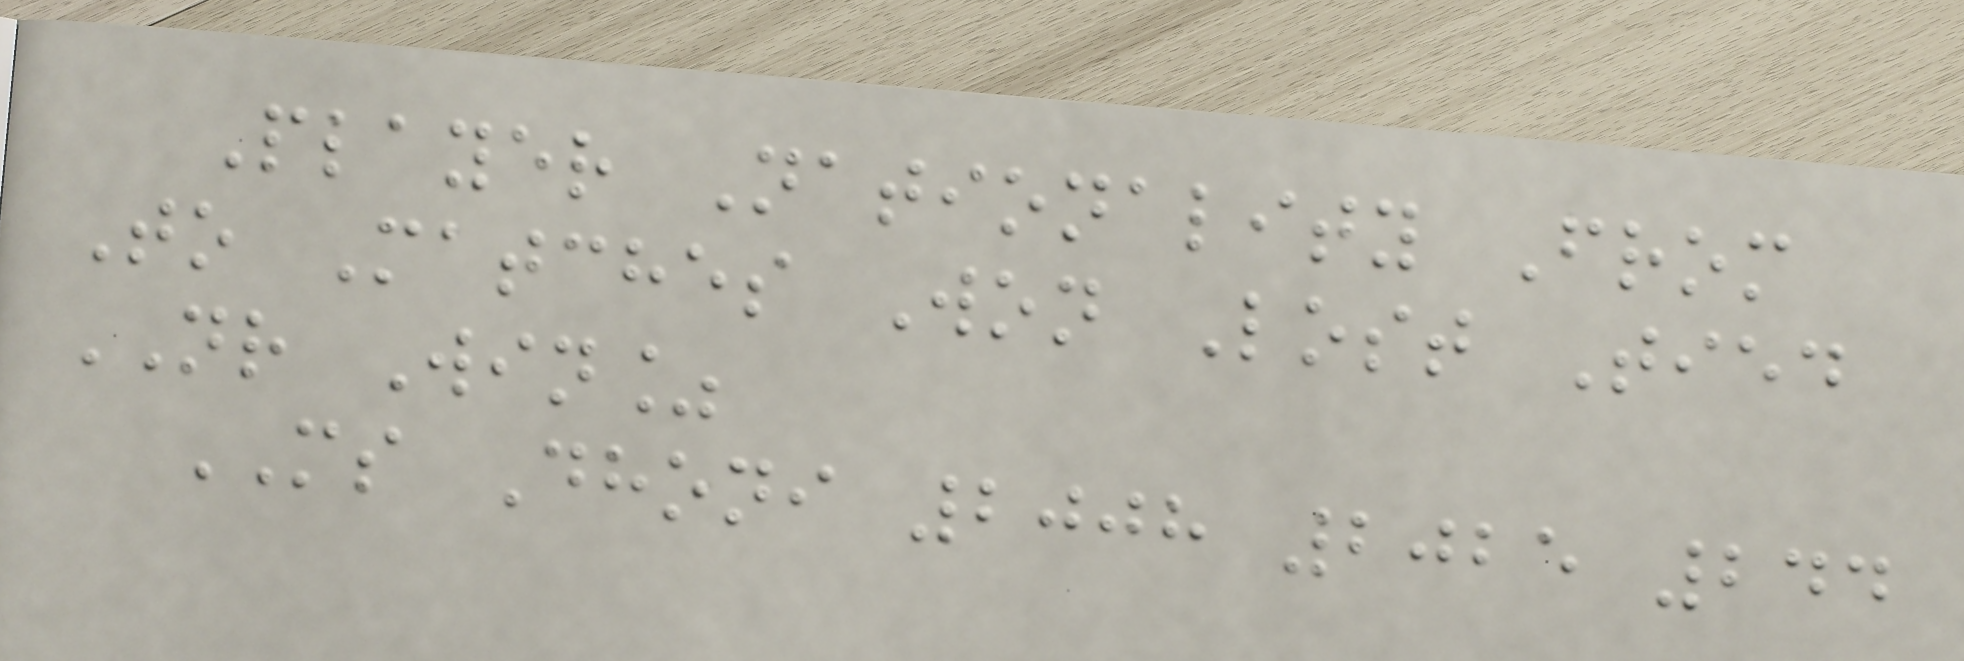Player Nationality From
To Matches Won Lost Tied
NR Win%
MS Dhoni 2008 2025 244
